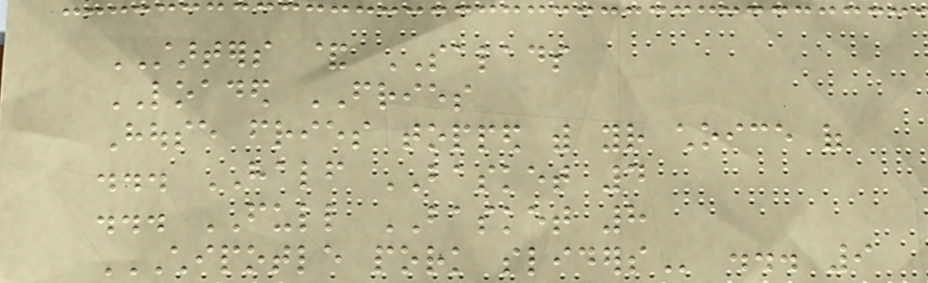STARTERS & SALADS
LOADED FRIES
House fries topped with your choice of
... HALF BASKET 4
... FULL BASKET 8
CHIPOTLE PORK SLIDERS ... 9
